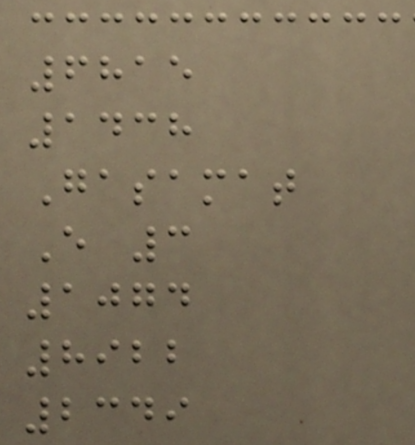6815
1438
Gasamat
E 3
1074
8922
2349
